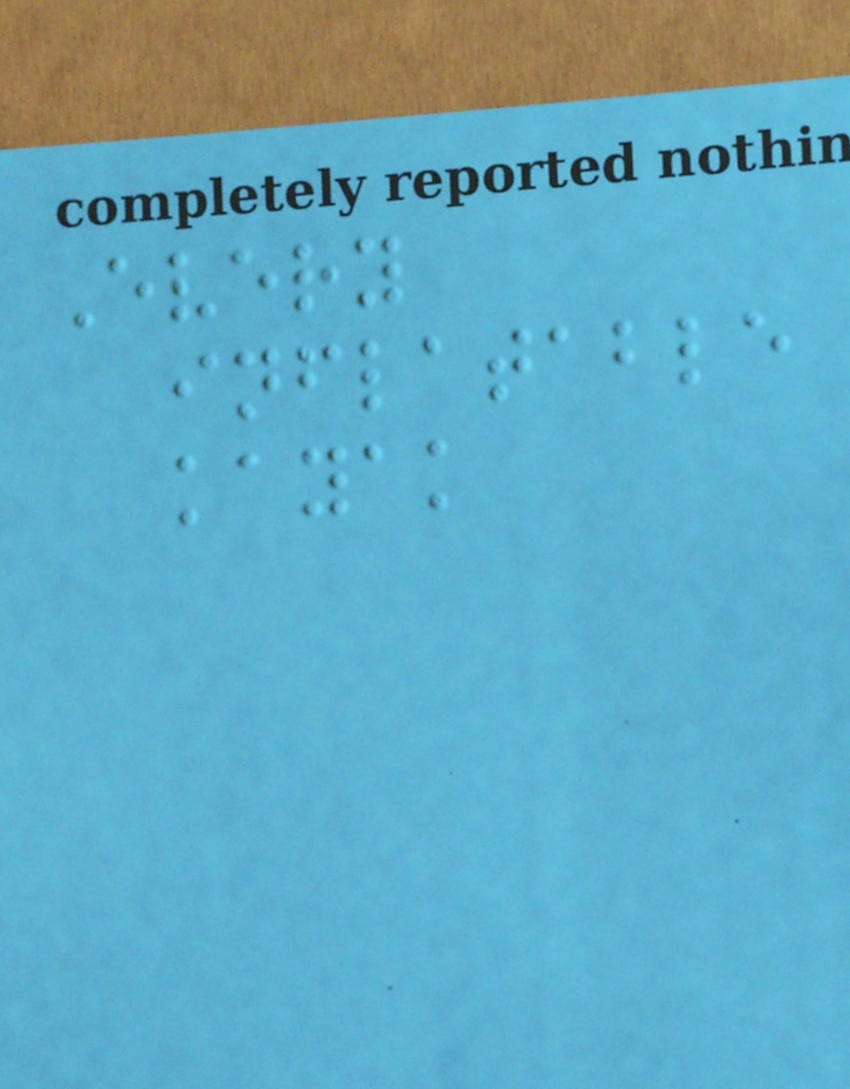Every
inflatable
kayak
